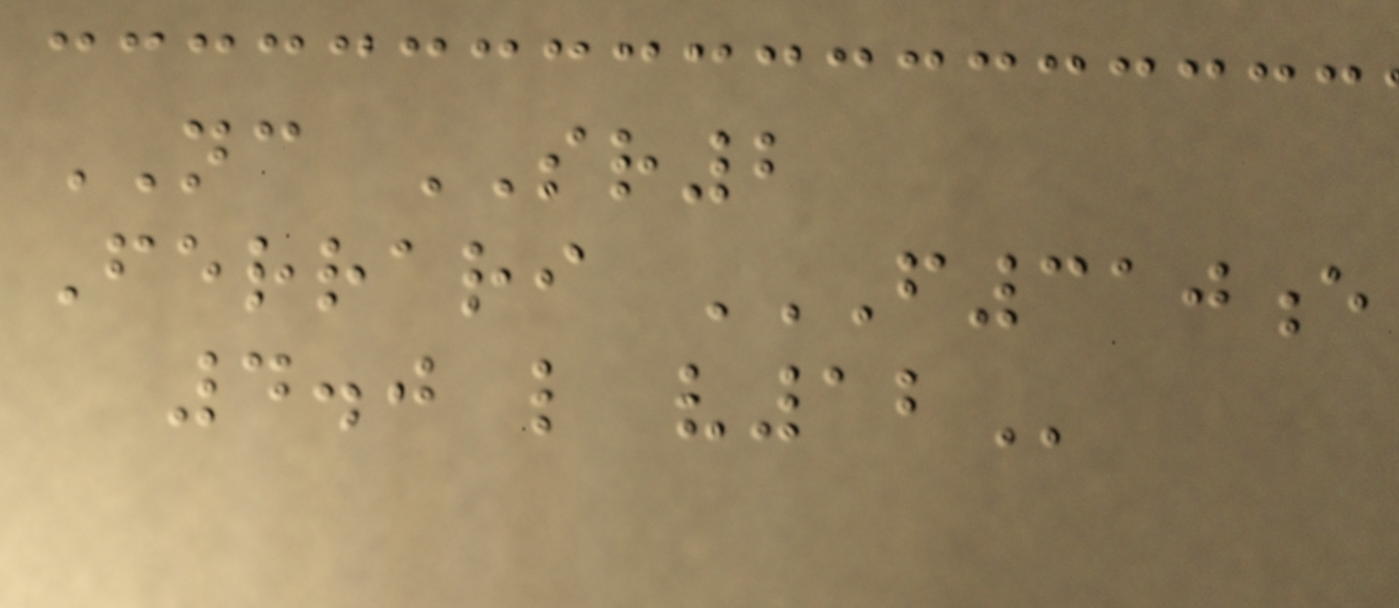NC SR2
Ferrari F310E
4.0 L V12
